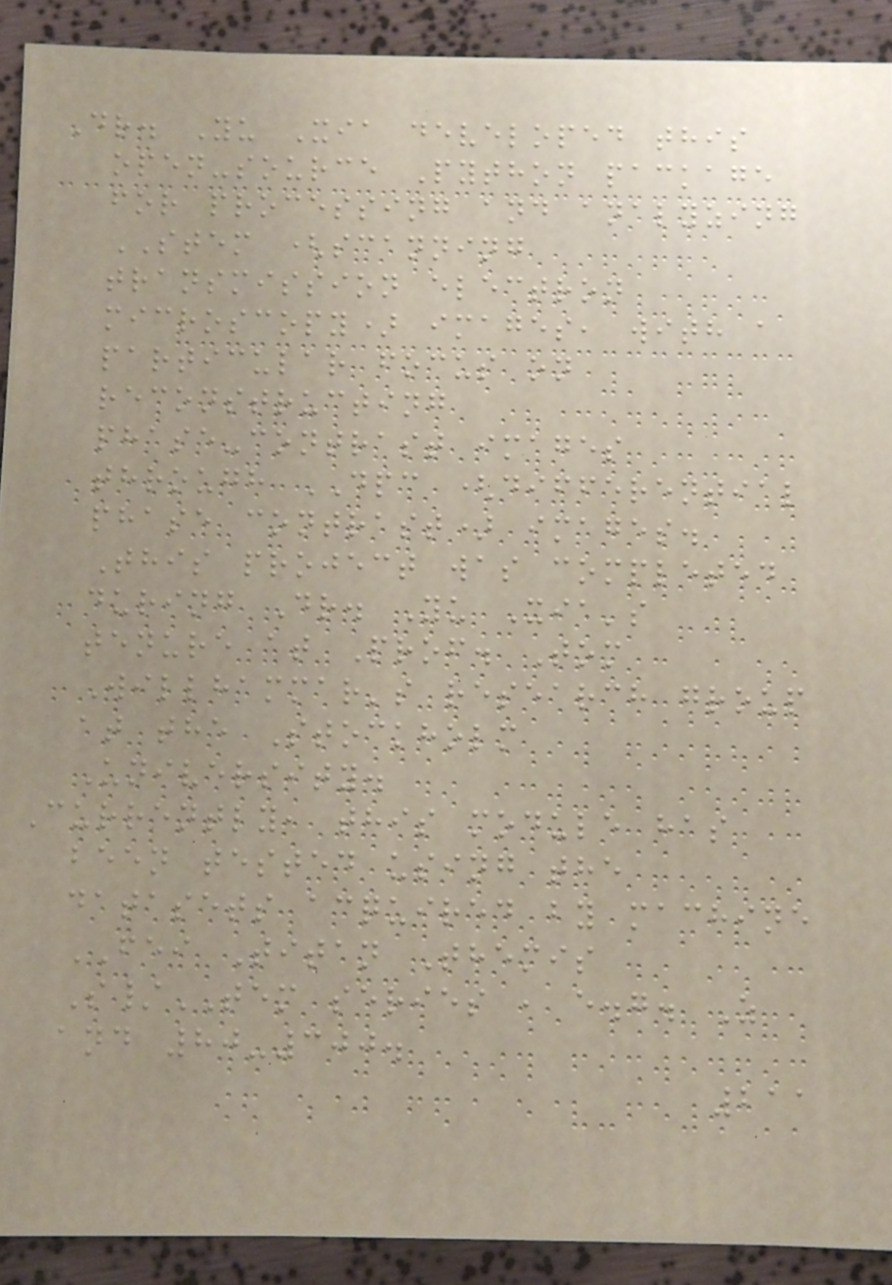Dr. Yu Xia developed this
open-source Python package
for processing and analyzing
STEM (scanning
transmission electron
microscopy) images, with a
particular focus on
reconstructing
phase-contrast images
through DPC (differential
phase contrast) images.
This project was completed
during Dr. Yu Xia's
tenure at Prof. Tom
Willhammar's research group
at the Stockholm
University.
Currently, this module has
been tested using the
datasets acquired by machine
FEI Titan Themis
S/TEM series , e.g. Z
and 80-300.
211
